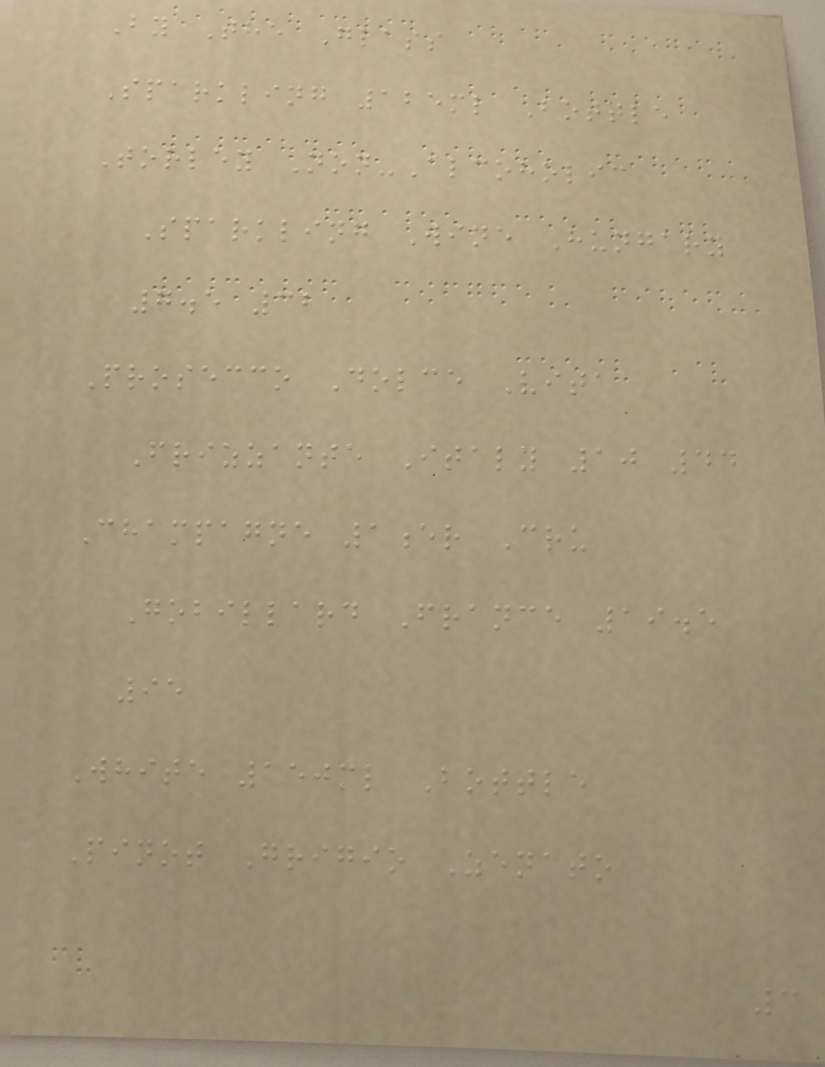By The Glass
Sparkling 125ml Bottle
Torley Non-Alcoholic
Sparkling Wine Hungary
7.5 32
Prosecco Dolce Vita
Frizzante Italy 10 44
Champagne 1er Cru
Gobillard France 19.5
95
White 150ml Bottle
Pinot Grigio Zenato
3
